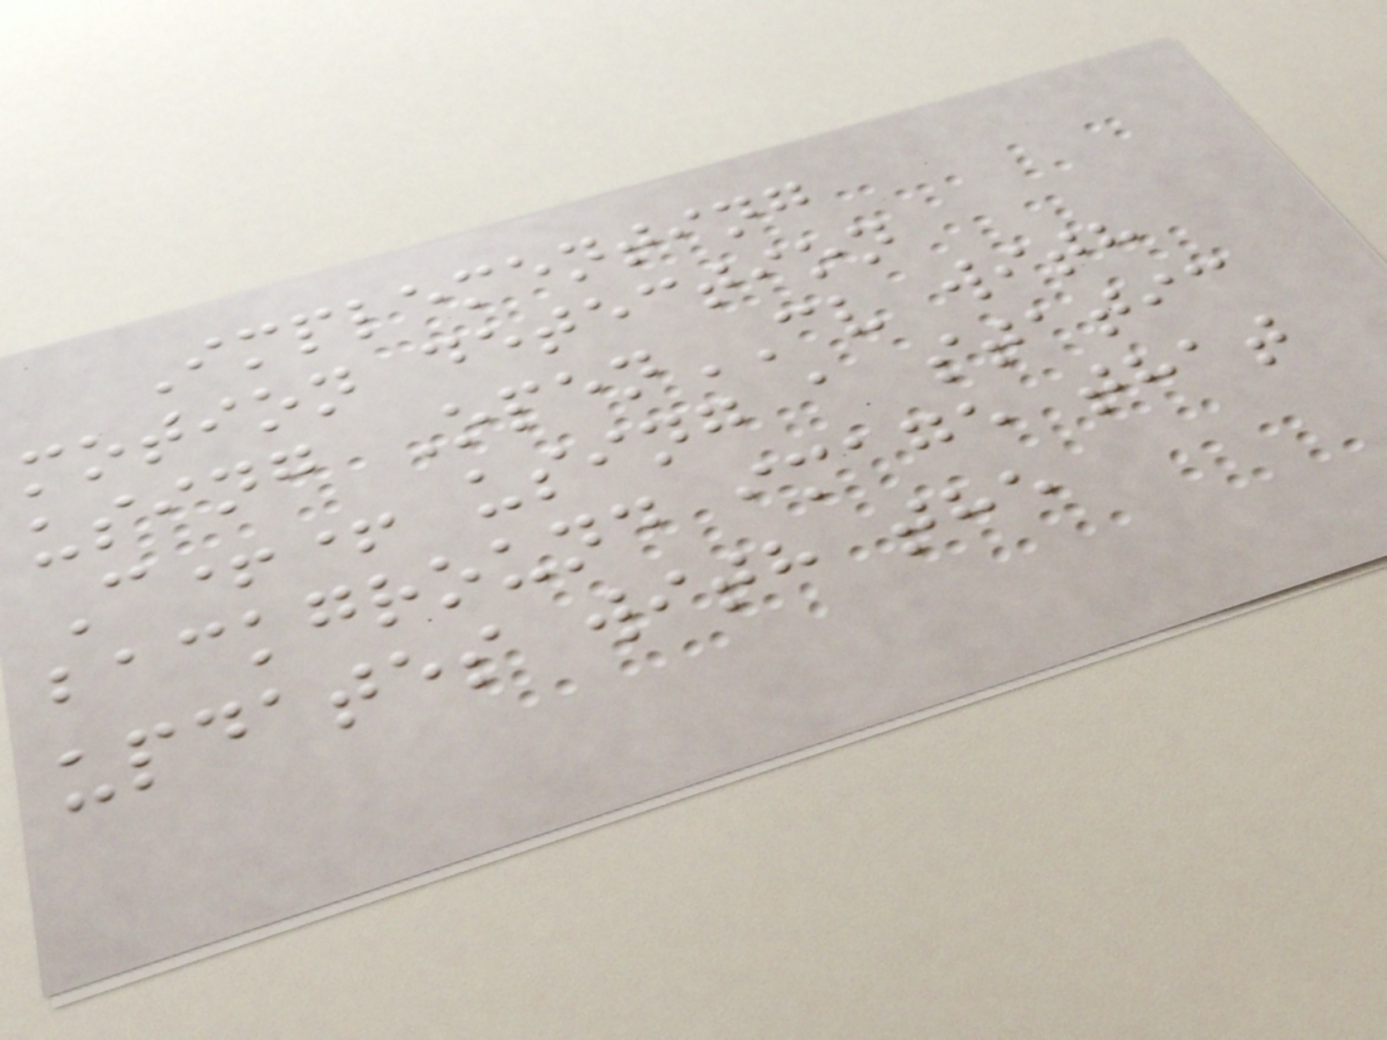Implementing
motion detection
using OpenCV with
C++ using a static
background image that
updates with the
